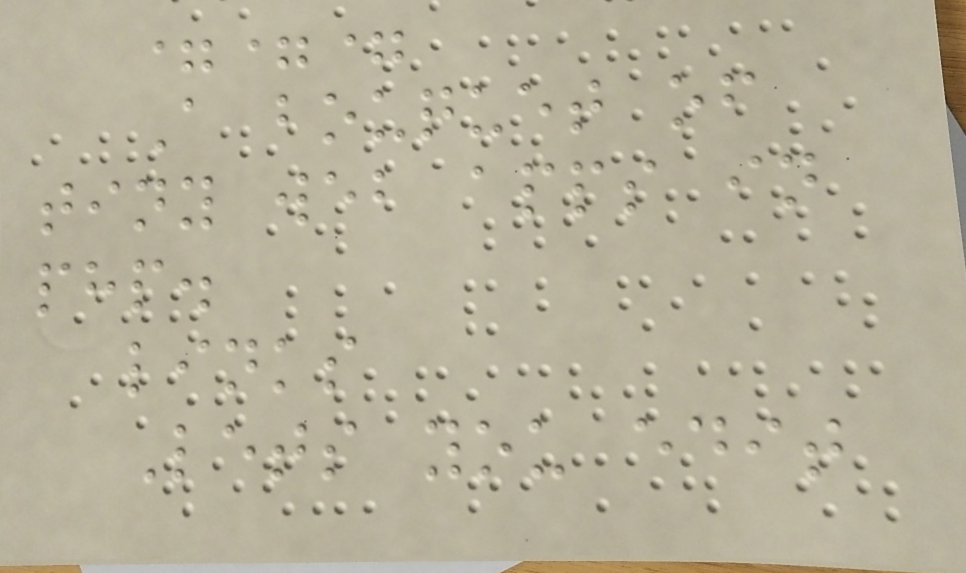===
A bouquet of
tiny web apps in
php.
links
Lets you edit
